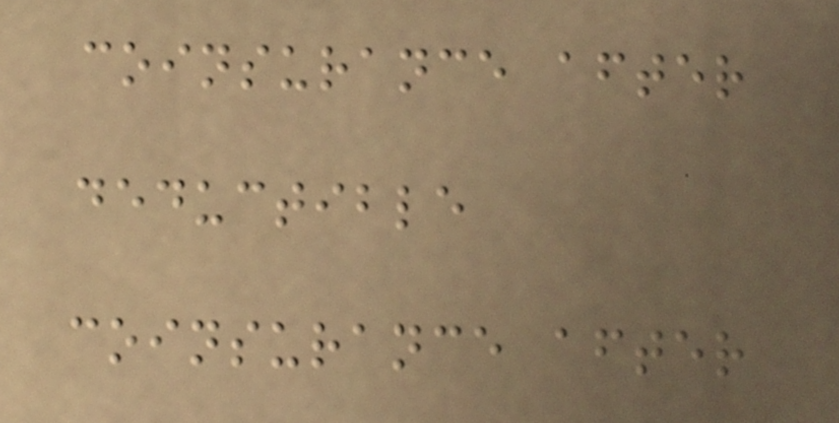coinsurance after
deductible
coinsurance after
